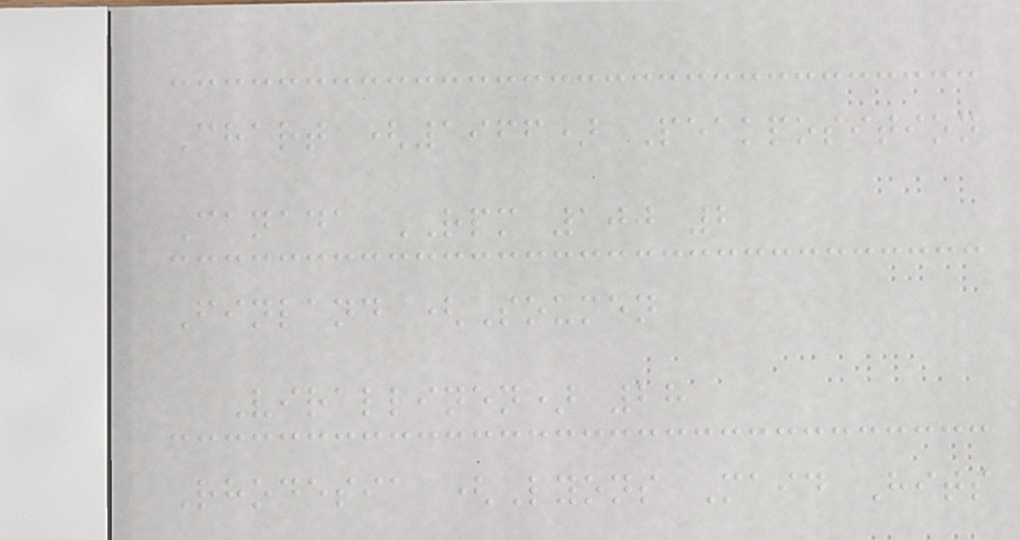Chart (1966) Peakposition
Canada RPM 100 2
Finland (Soumen
Virallinen) 28
Rhodesia (Lyons Maid Hits
